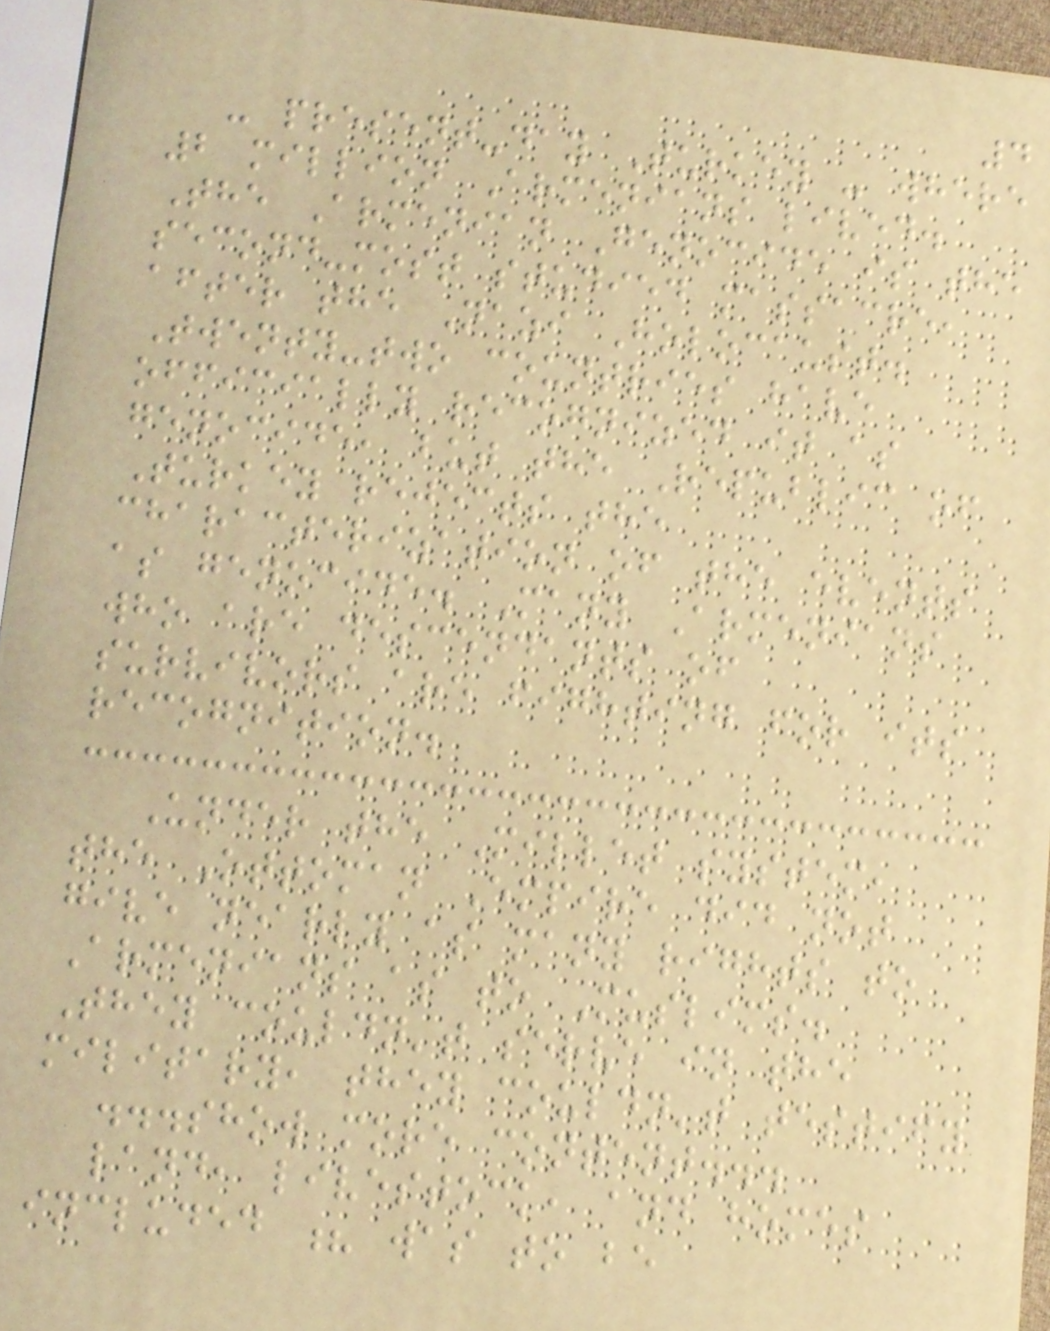4
- present-day Turkey - where
2 million Armenians lived.
The Armenian Genocide is the
second-most studied massacre,
after the Nazi Holocaust.
Twenty-two countries have
officially recognized it as
genocide, but the Republic of
Turkey rejects the
characterization of the events
as genocide. Many Armenians
who are descendants of
survivors are fighting for its
recognition.
Under the Millet system,
the Ottoman Empire did not
give nearly as many rights to
Armenians as to Muslims.
They couldn't serve in the
military, they couldn't testify
...show more content...
land, livestock, and homes
included ? was to be
